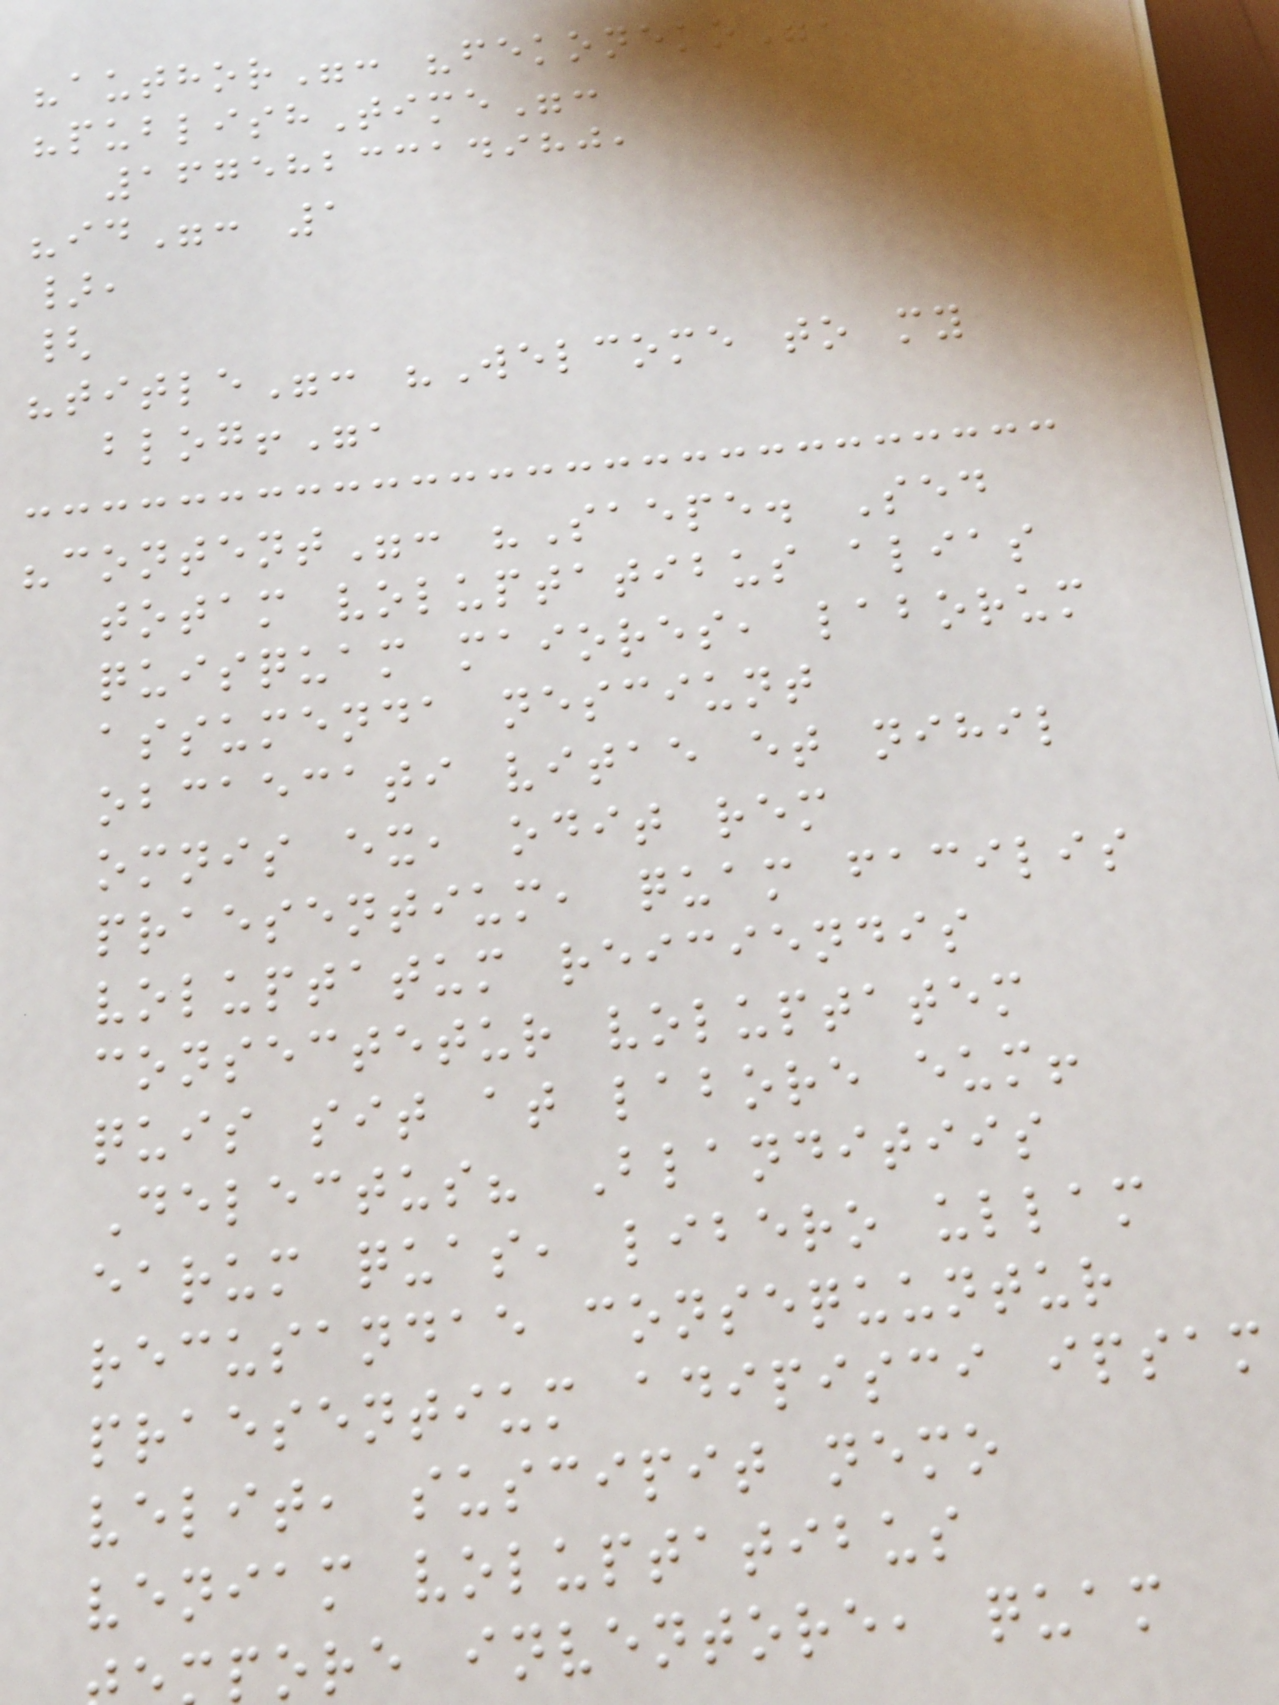"author": "fekoneko",
"publishTime":
1675823314980,
"id": 1
},
{
"title": "Welcome to my
blog!",
"content": "Saepe. Sed
totam voluptatibus alias
quisquam maiores, laborum
assumenda nesciunt
obcaecati vitae et nihil
omnis ex, odit rem
praesentium, quam facilis
voluptatum reiciendis
consectetur voluptatem
quis sit at labore eum!
Delectus? Blanditiis
earum quas, libero ullam
recusandae consequuntur
praesentium adipisci ipsam
velit, suscipit nemo
veniam voluptatibus
pore inventore, quam
